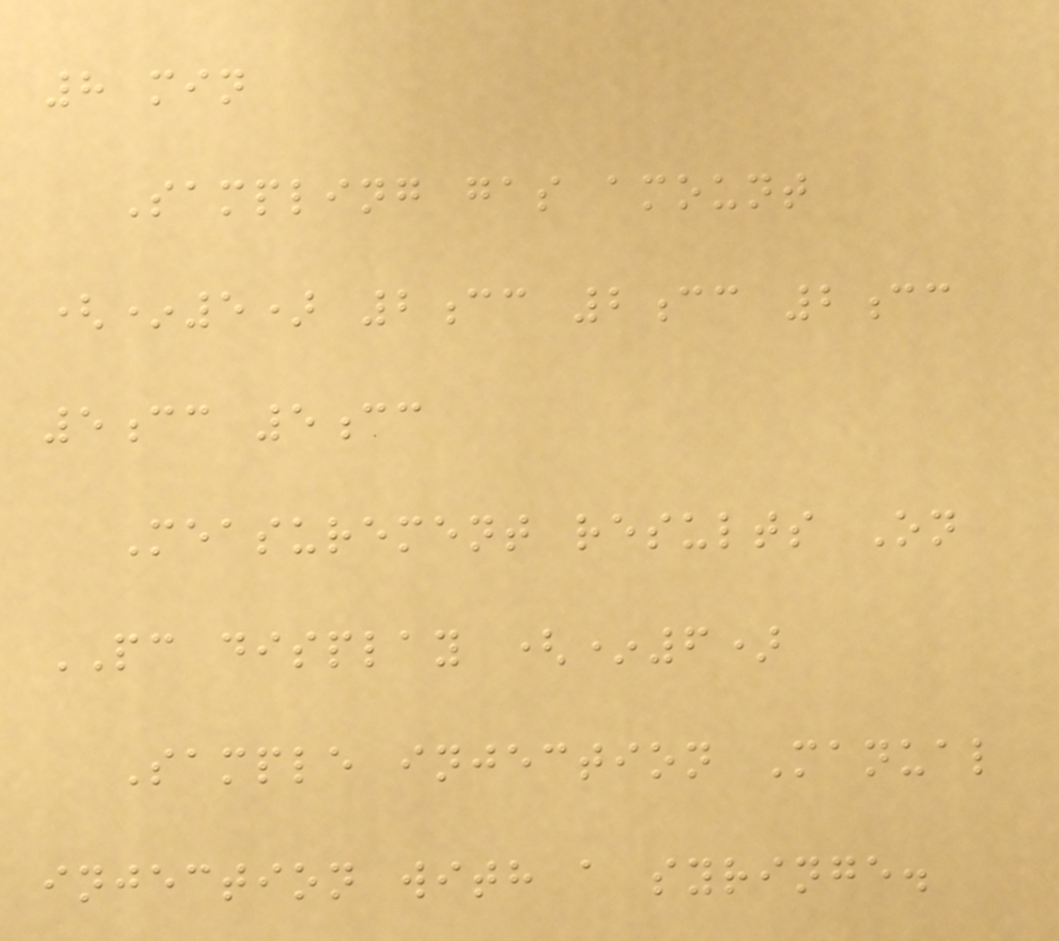8 min
Sampling gas amount
(*5) 2cc 2cc 2cc
5cc 5cc
Measurement results On
PC display (*6)
Sample injection Manual
injection with a syringe.
